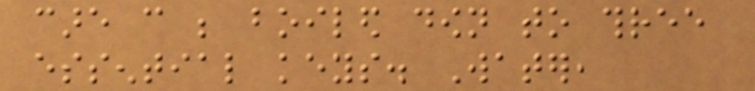care can be boiled down to three
essential keys. Water,
